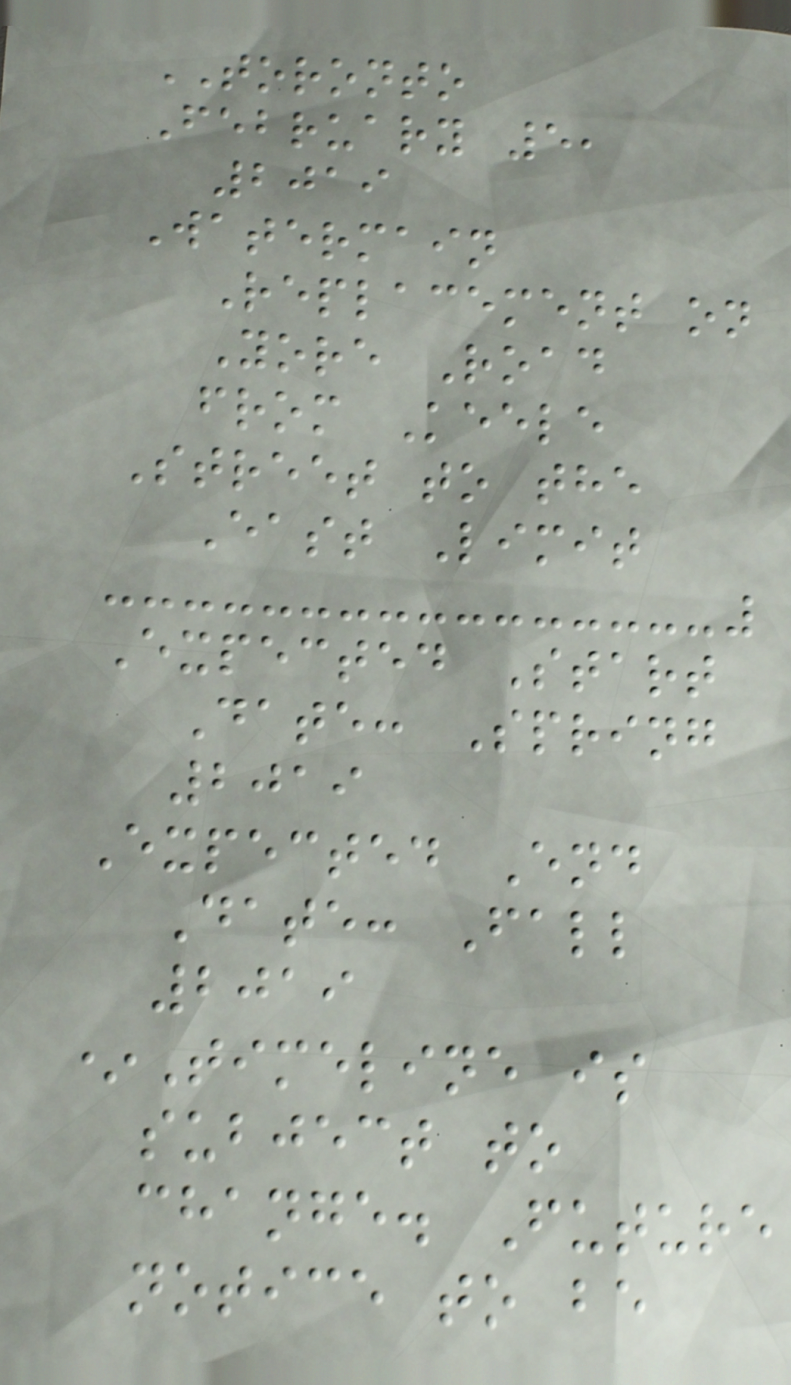TORONTO
February 5,
2019
Watermain
Replacement on
Yore Road
from Keele
Street to the
East Limit
Expected Start
Date: Spring
2019
Expected End
Date: Fall
2019
*Timeline is
subject to
change. Future
notice to be
